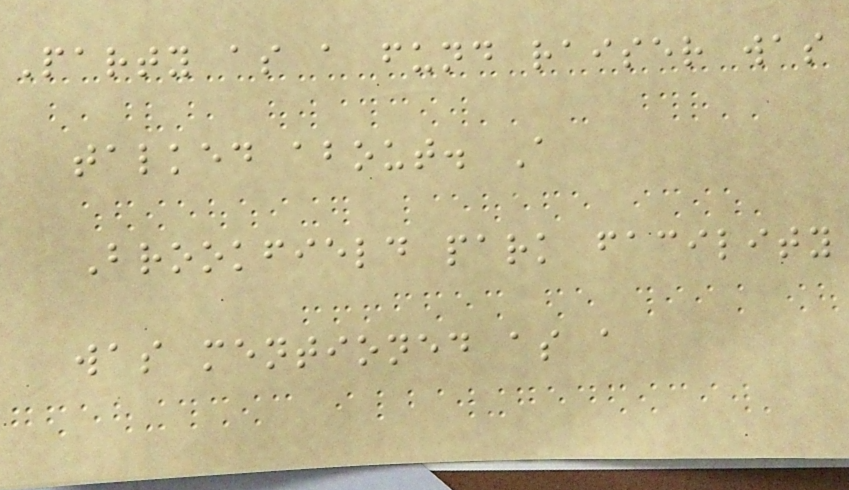Party as a fund raiser was
talked about. A
Brookfield park facility
was mentioned as a
